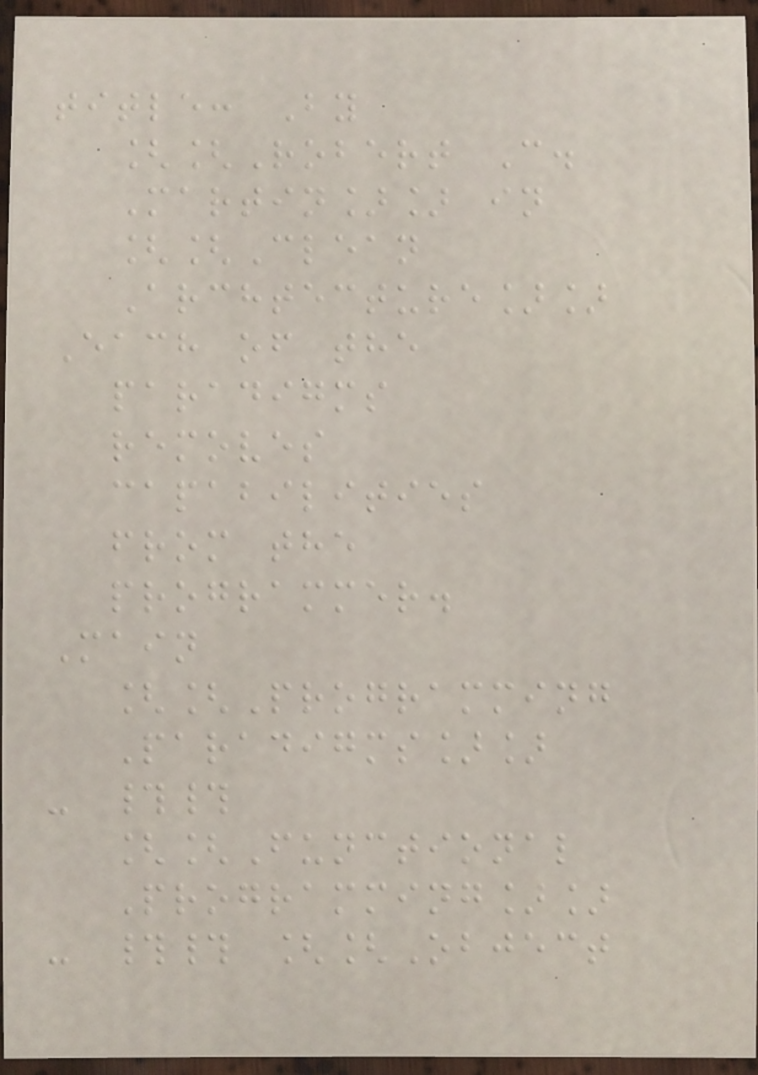title: By
[[Robert C.
Martin]] in
[[Clean
Archtecture]]
Each of the
paradigms
removes
capabilities
from the
programmer.
Main
[[Programming
Paradigms]]
- ##
[[Functional
Programming]]
- ## [[Object
